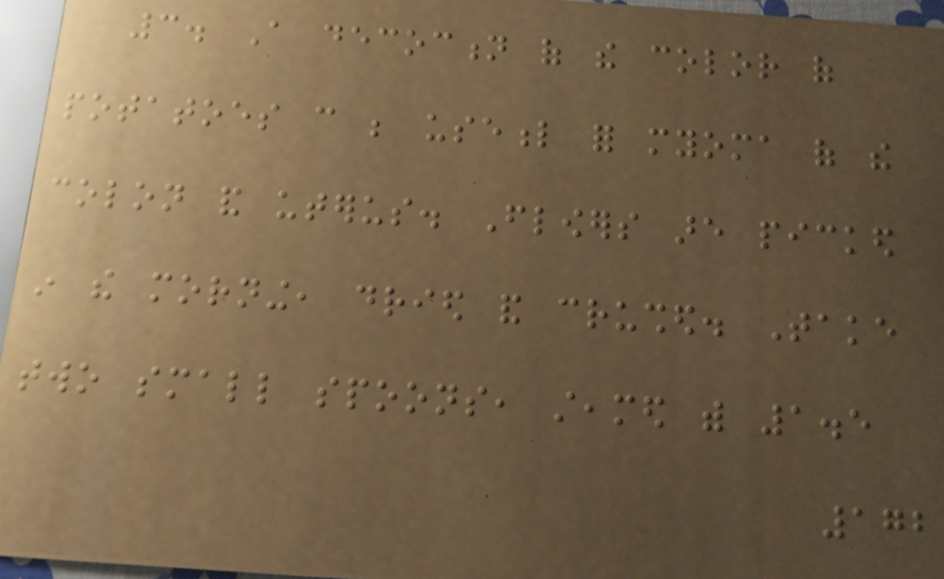3. A decoction of the color of
potatoes can be useful for myoma of the
colon and uterus. Flowers are picked
in the morning, dried and crushed. Take
two small spoons, steamed with 1.5
172
